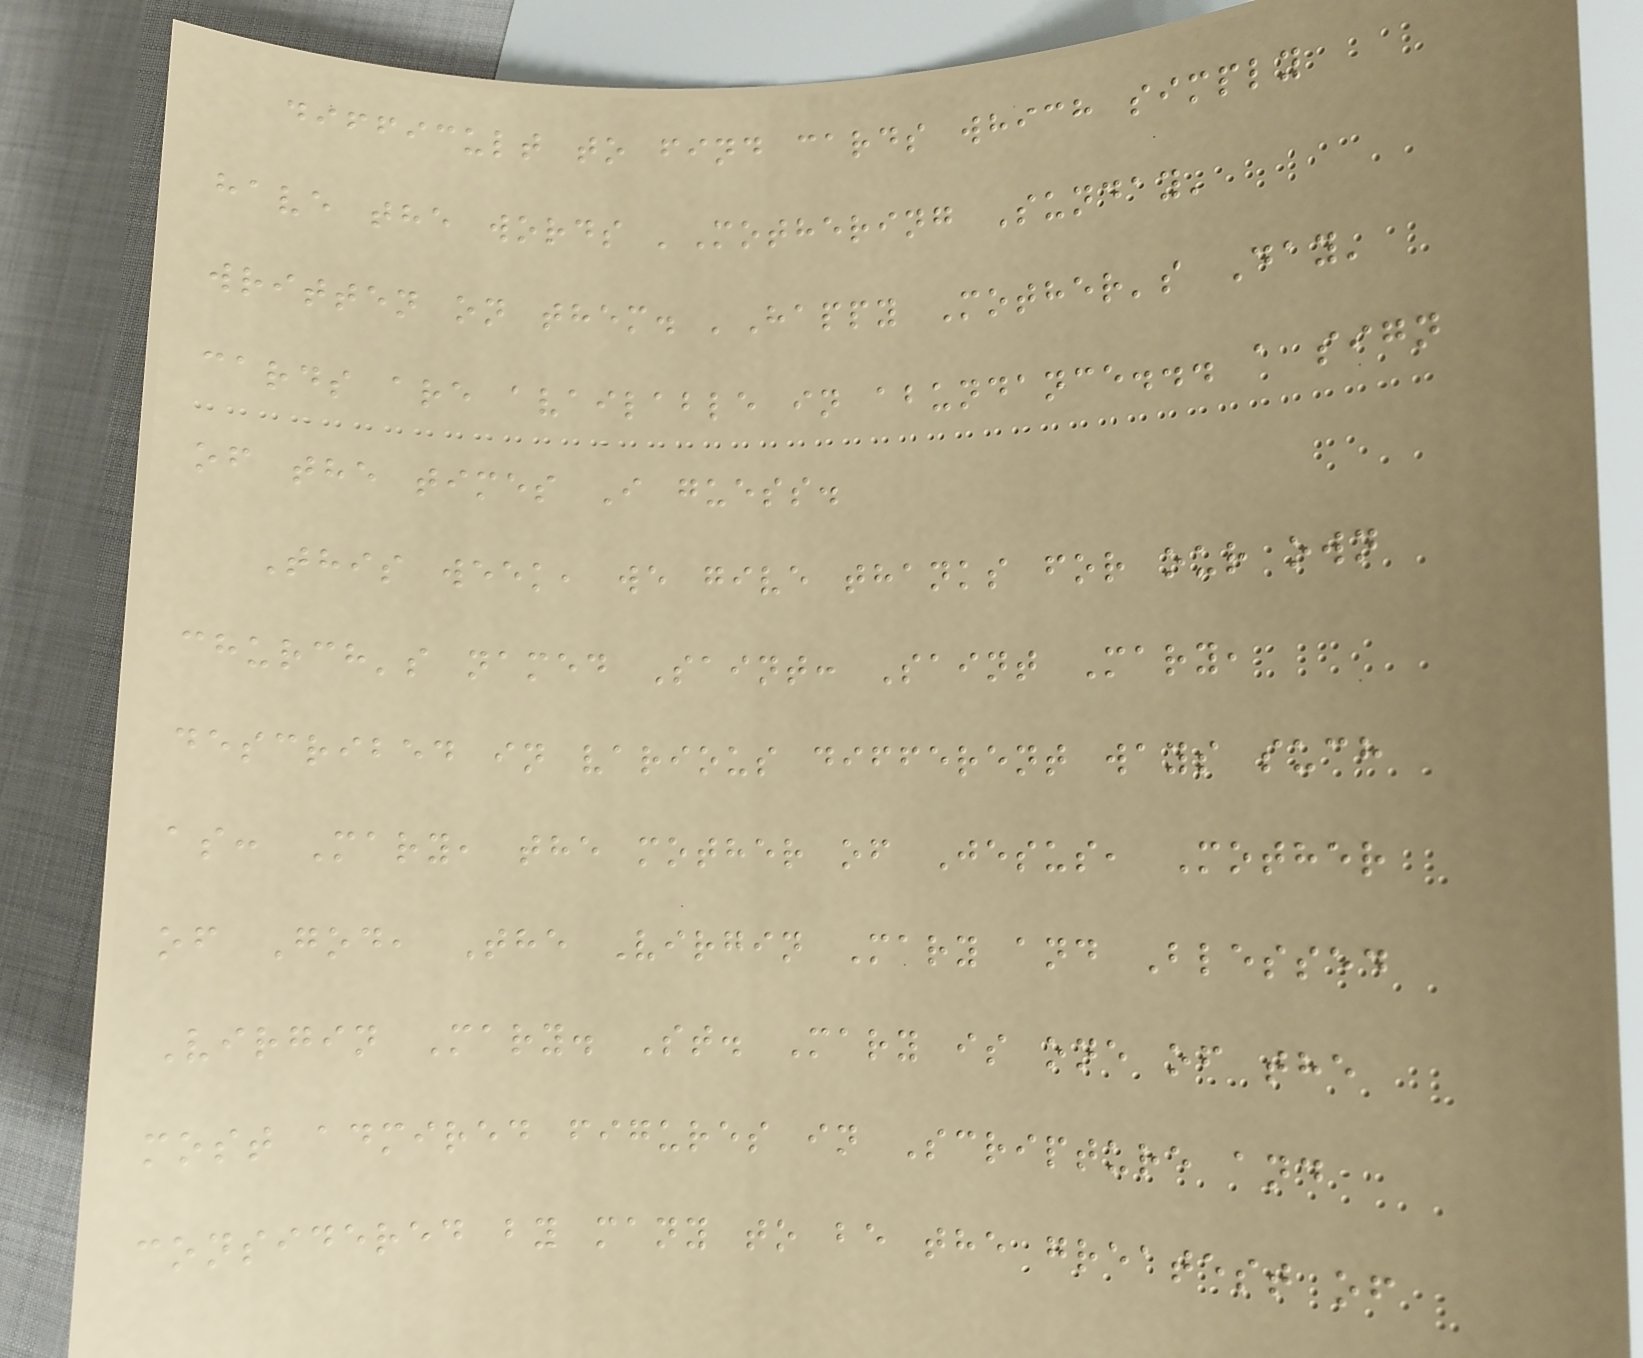difficult to find cards which simply
have the words 'Mothering Sunday'
written on them. 'Happy Mother's Day'
cards are available in abundance... a sign
of the times I guess.
This week, we give thanks for our own
church's named Saint: Saint Mary,
described in various different ways such
as: Mary, the mother of Jesus, Mother
of God, The Virgin Mary and Blessed
Virgin Mary. St. Mary is one of the
most admired figures in Scripture and
considered by many to be the greatest of
